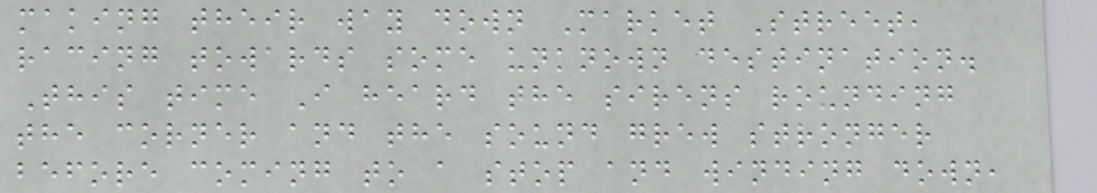making their way down Market Street,
racing towards some unknown destination.
This time I heard the sirens rounding
the corner and the sound grew stronger
before coming to a stop and winding down,
